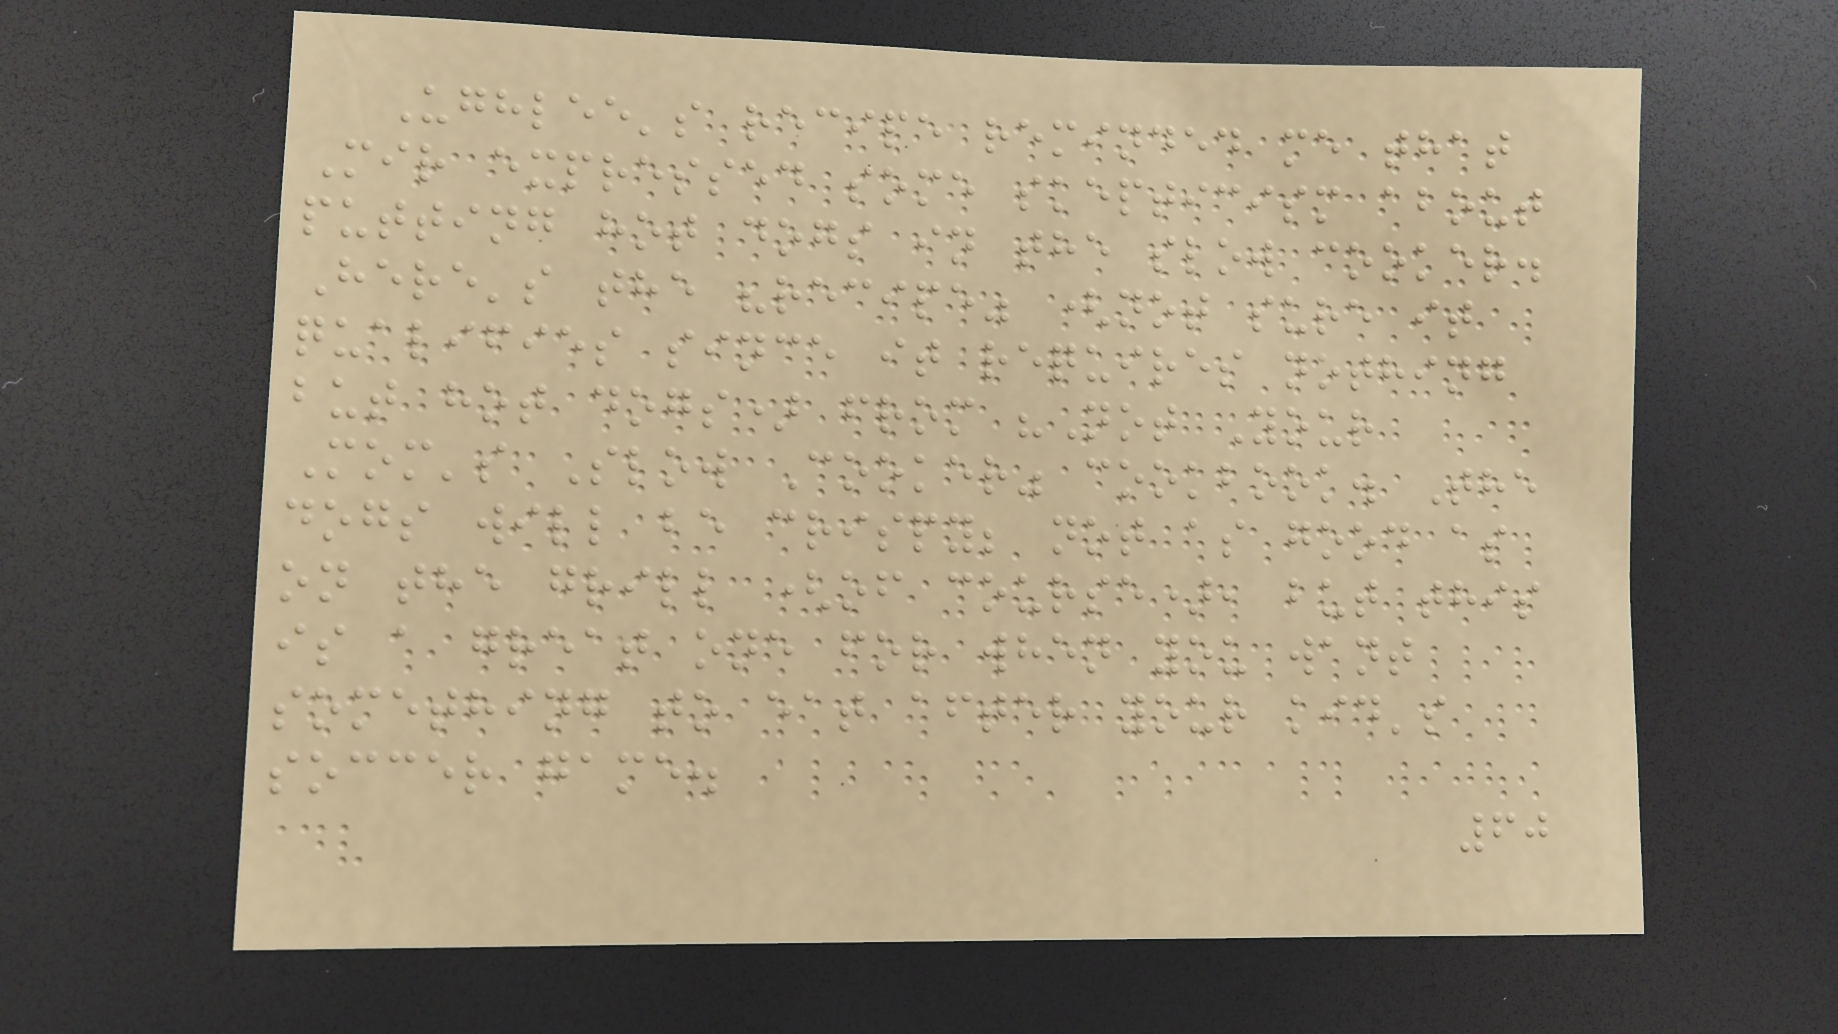Ughlee's recipe reminded me that
Mir expressed some skepticism about
putting hot dogs in the slow cooker.
Here's the "recipe" (not sure it
qualifies since it requires nothing
but hot dogs) from "Not Your
Mom's Slow Cooker" cookbook. The
dogs will be crispy; not as good as
on the grill (of course), but this
is a great one for when you want
something to eat after your kid's
soccer game.
60
